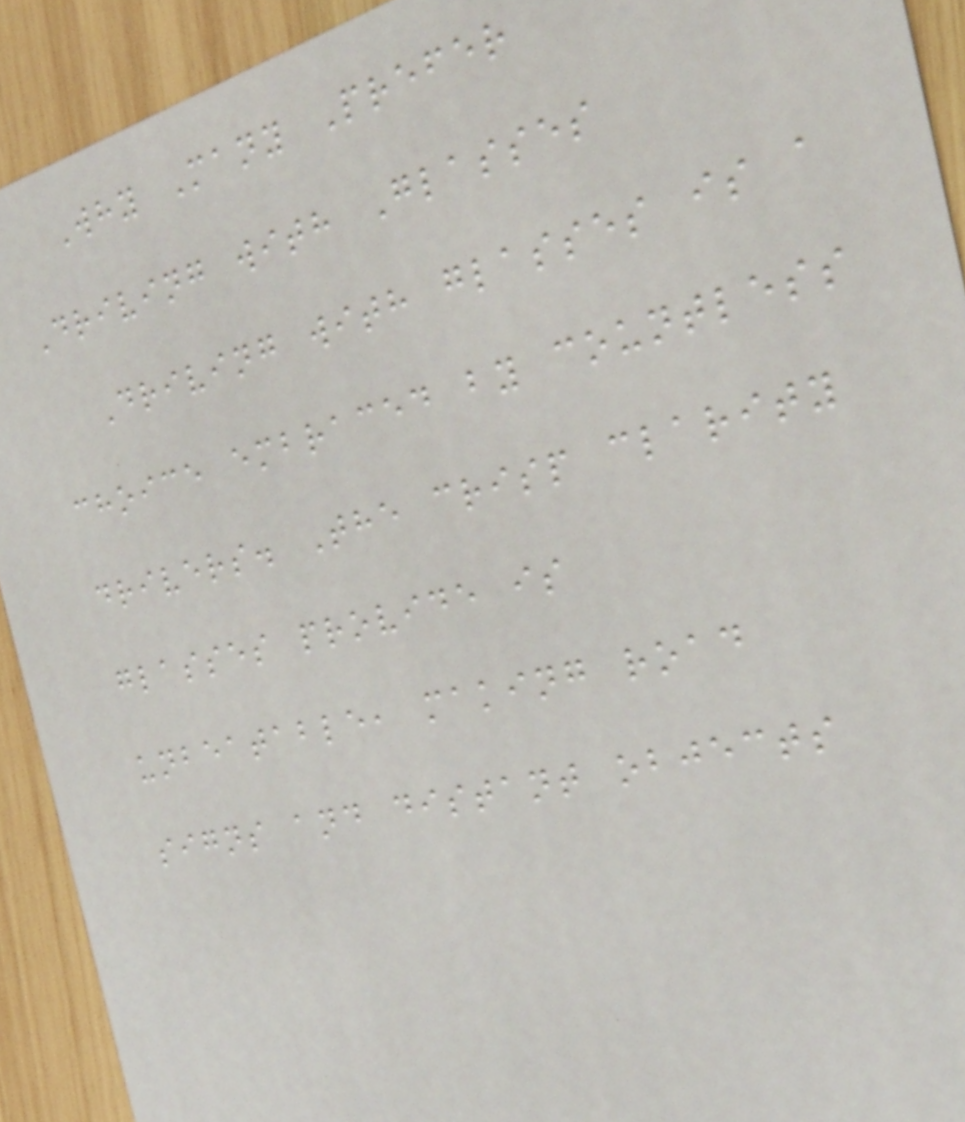Why Many Prefer
Driving with Glasses
Driving with glasses is a
choice embraced by countless
drivers. The crisp clarity
glasses provide is
unbeatable, making road
signs and distant objects
